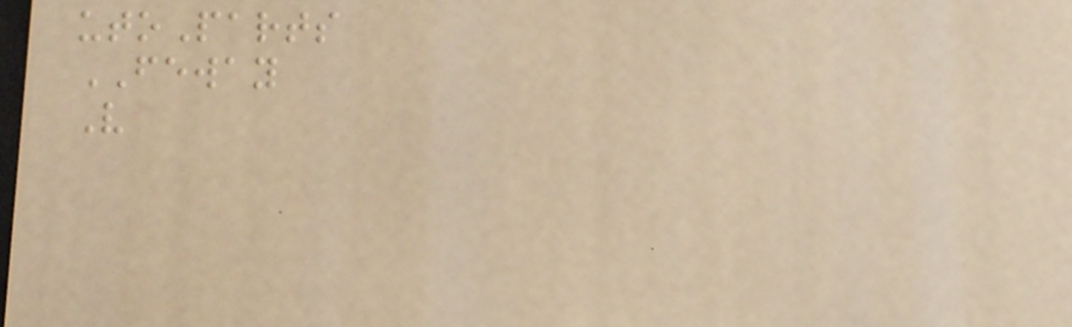utoParts
FEWAY
V
